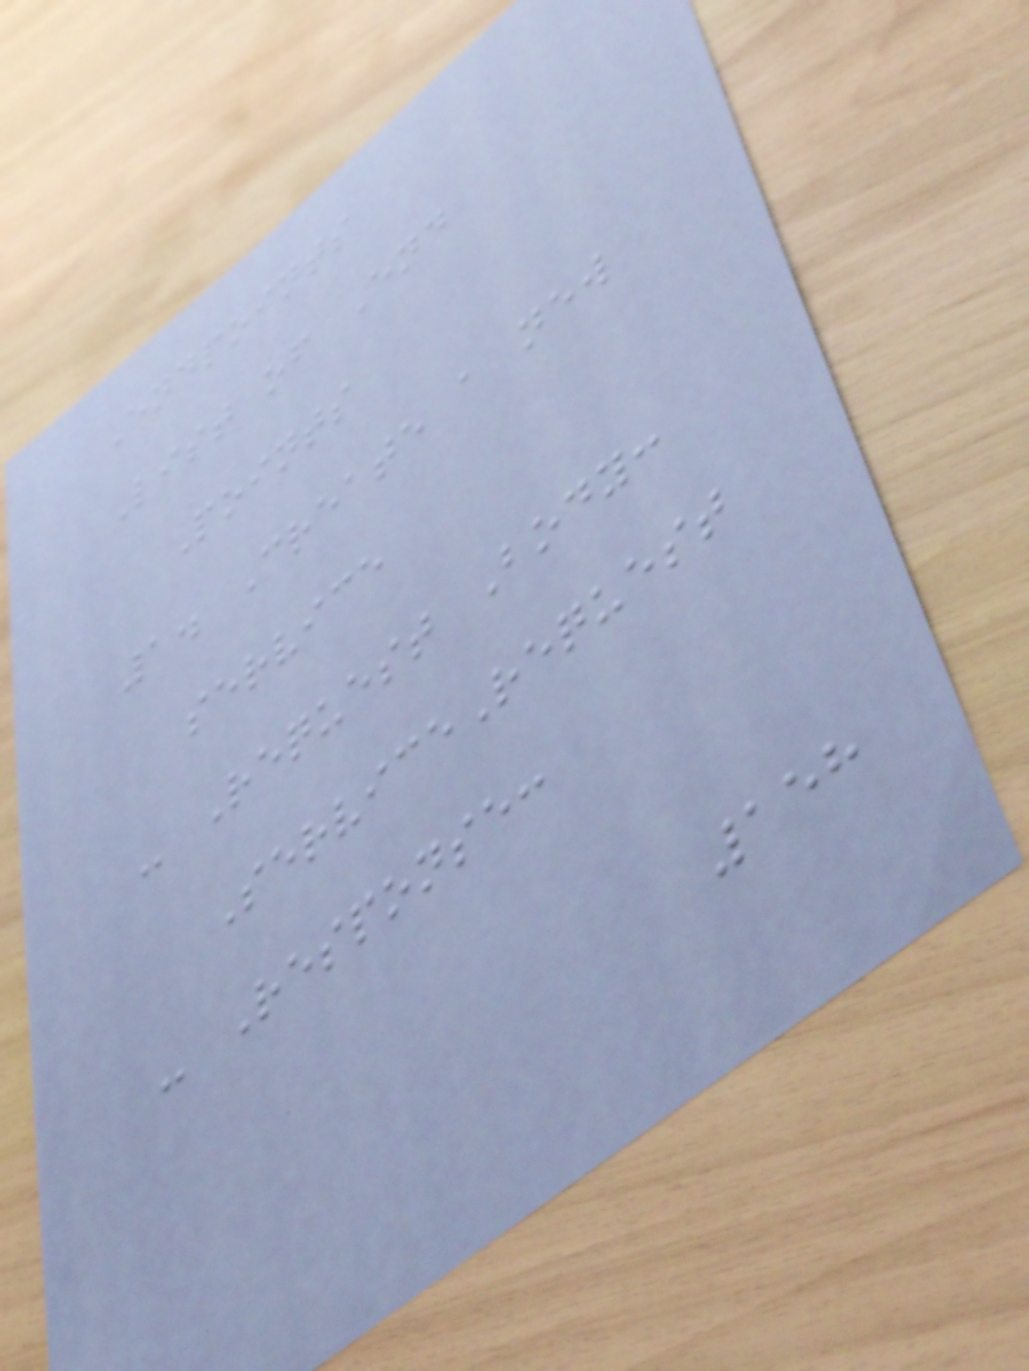Endpoints
List of End
Points
1. Create a new
service
- Request Body:
ServiceRequest
- Response:
158
